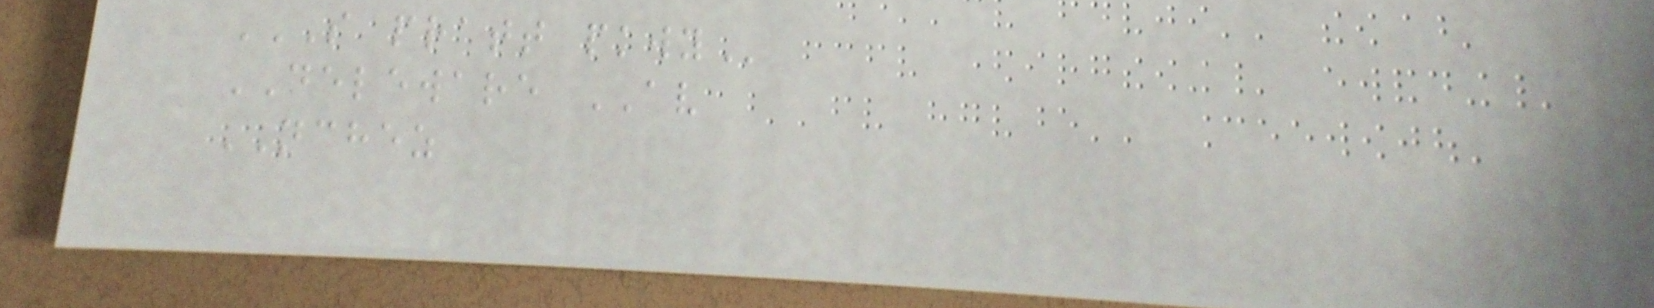S PRATT PKWY
DELEWARE AV
NCHEZ
